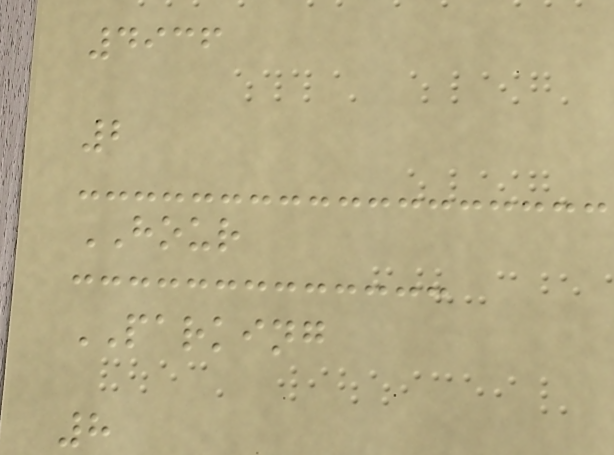4936
2
HOUR
PARKING
8
